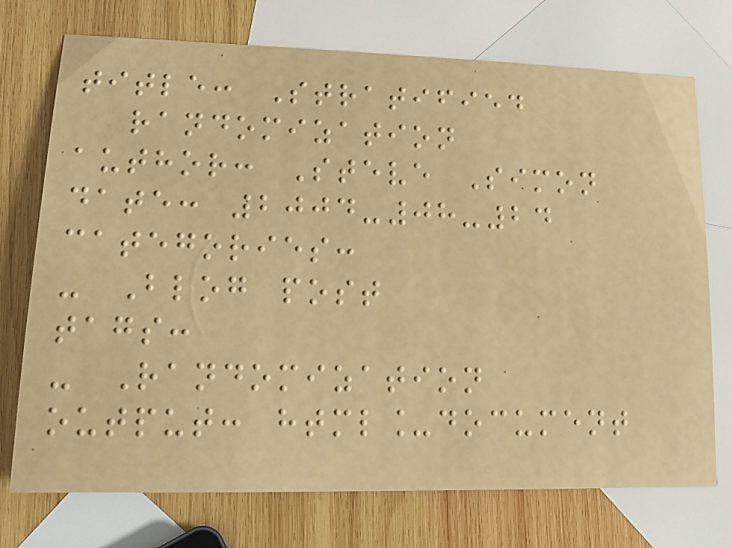title: Stratified
randomization
author: Steve Simon
date: 2004-08-24
categories:
- Blog post
tags:
- Randomization
output: html_document
